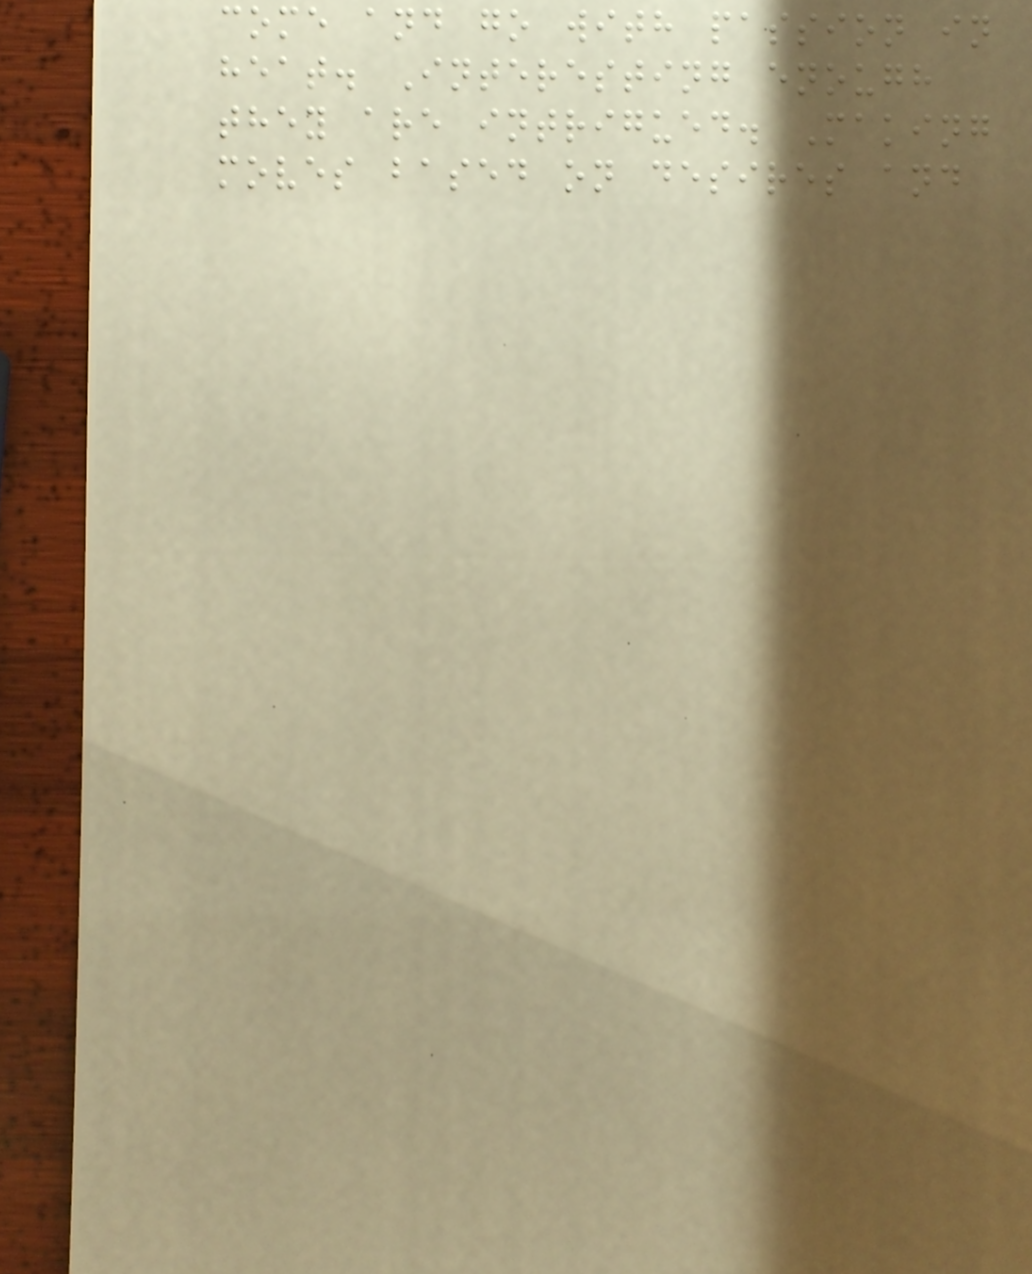come and go with passion in
heat. Interesting enough
they are intrigued. Making
moves based on desires and
